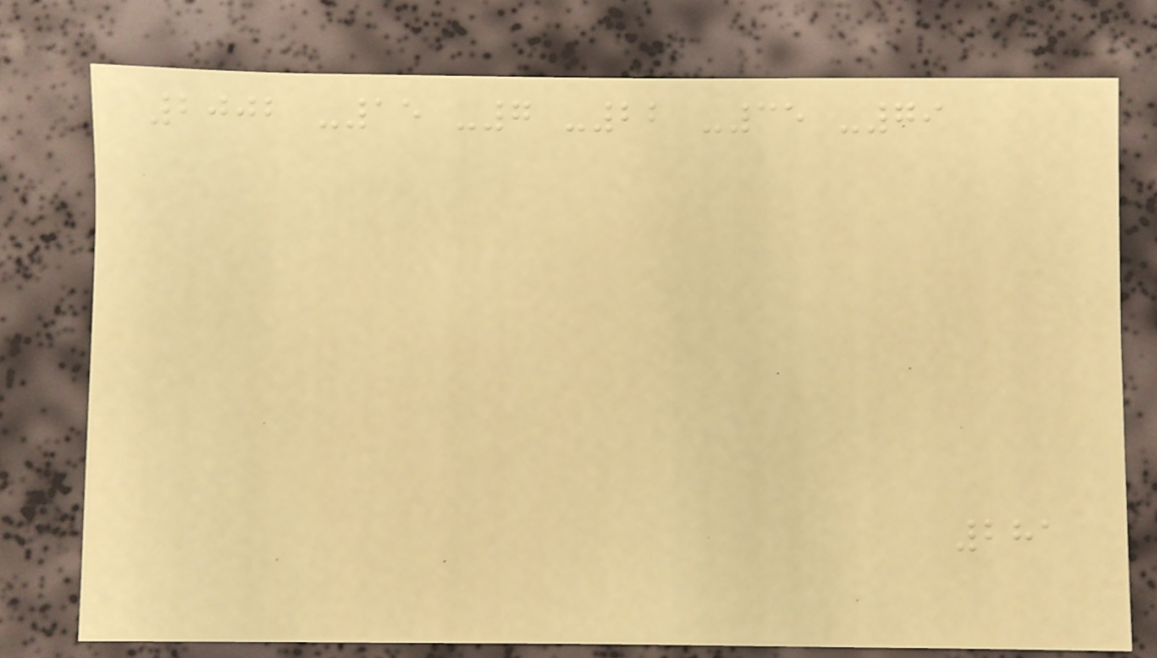2002 -15 -7 -22 -35 -79
281
